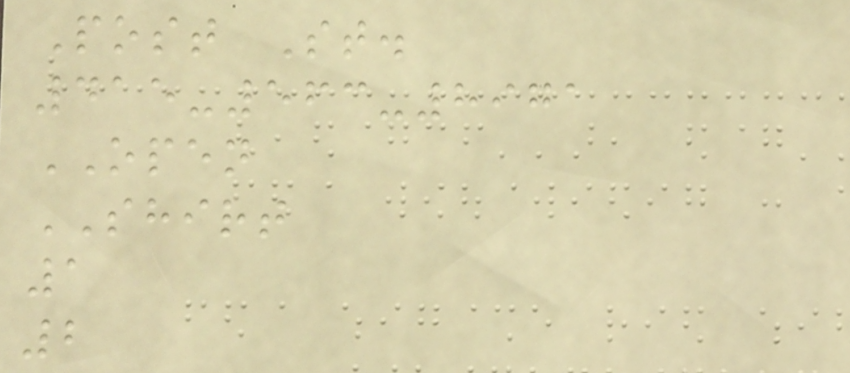Post St.
415-563-8971
OPEN
SHIRT
1
2
